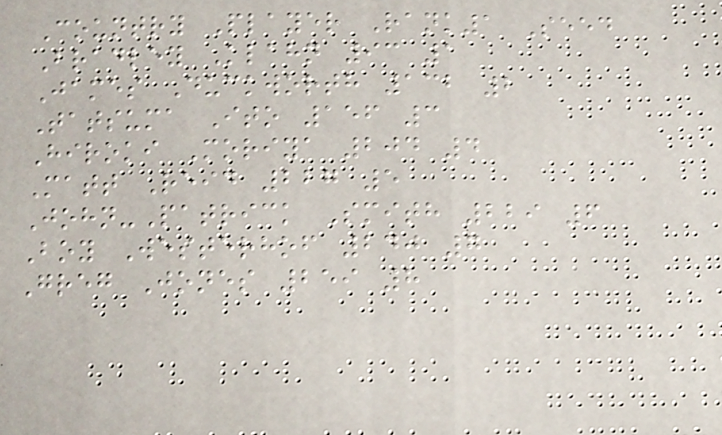Country Player Rank1 Seed
Bradley Klahn 93 1
James Duckworth 132 2
Tatsuma Ito 156 3
Hiroki Moriya 204 4
Matt Reid 227 5
John-Patrick Smith 229 6
Boy Westerhof 240 7
Greg Jones 259 8
